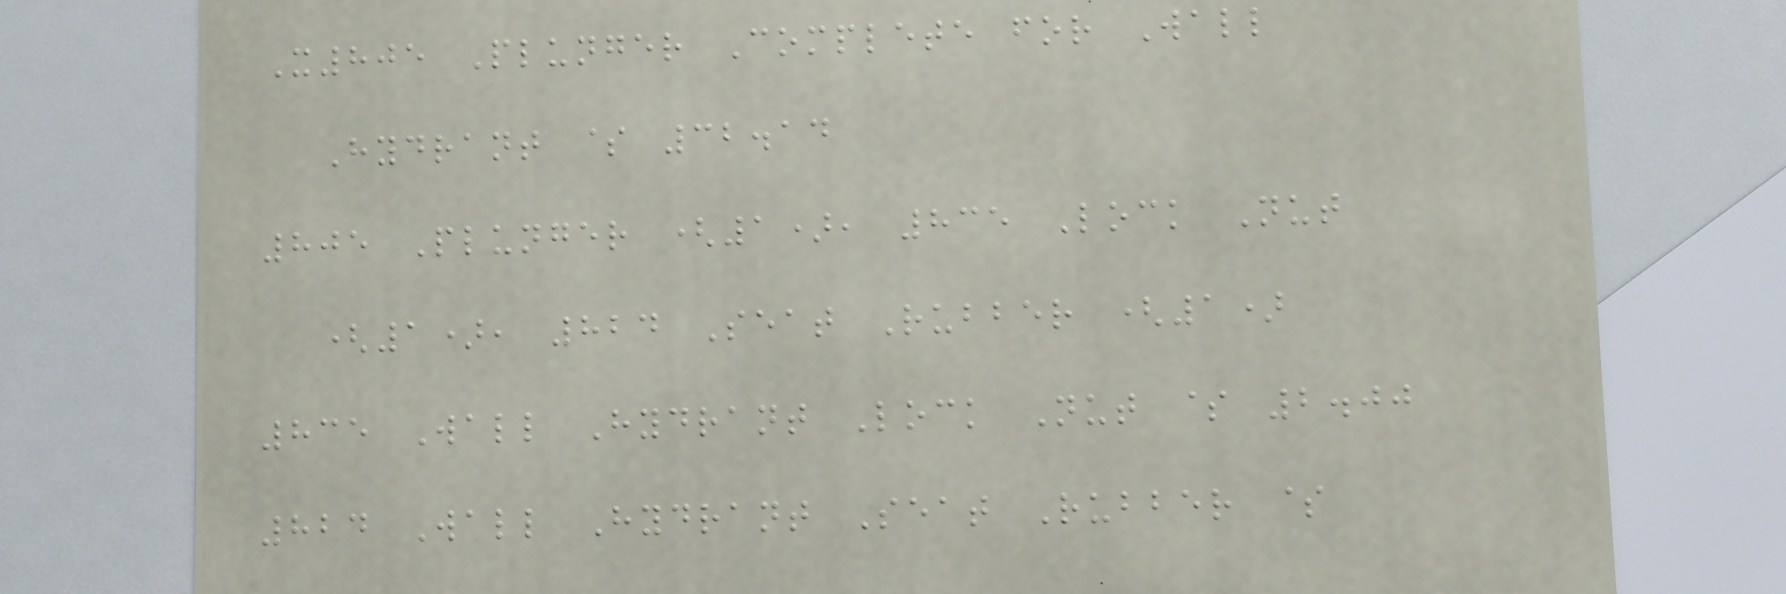X805 Plunger Complete for Wall
Hydrant $ 32.14
805 Plunger (1), 835 Lock Nut
(1), 824 Seat Rubber (1)
835 Wall Hydrant Lock Nut $ 2.00
824 Wall Hydrant Seat Rubber $
